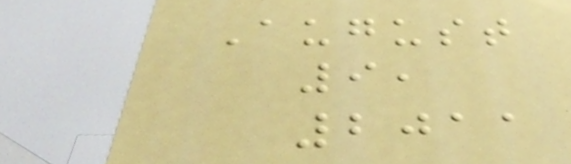August
9,
2011
